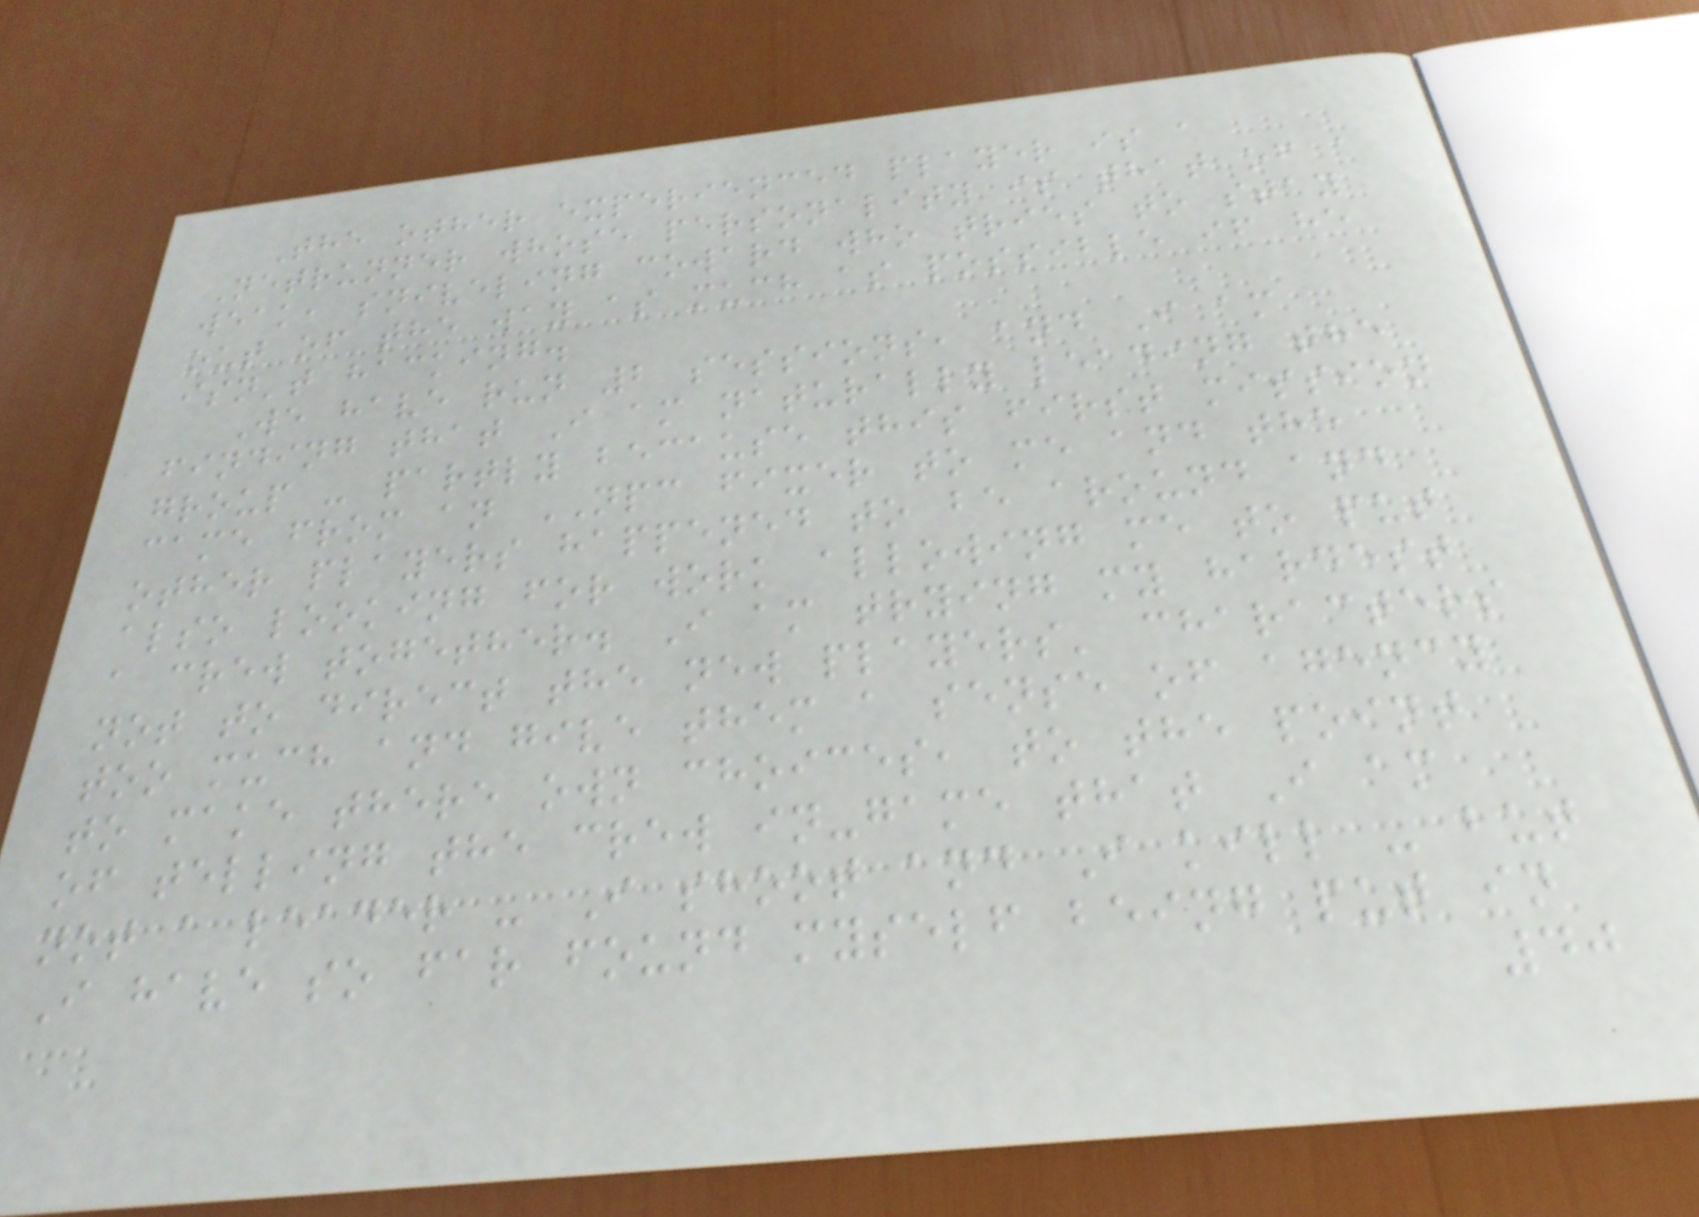The other experienced player is a
Netrunner whose personality is that of a
weak, sniveling coward who tries to stay
out of the way as much as possible if he
isn't hacking.
We have run 2 sessions, and I am
finding that I am naturally leading the
group - partly because this first mission
came from an NPC fixer to me and the
other players happened to be around and
also looking for work allowing me to put
a crew together. I am trying my hardest
not to direct the new players' characters
too much and give them a sense of agency
to make there own choices, to the point
of telling the crew in-game that I am
not a leader - I shoot and I kill - but
I have so far found myself being put in
40
